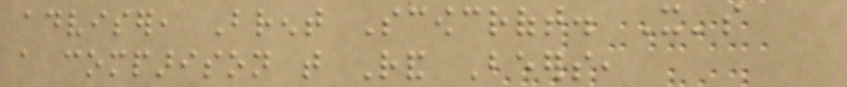adviser, Brent Scowcroft. It's
a comparison that Rand Beers,
